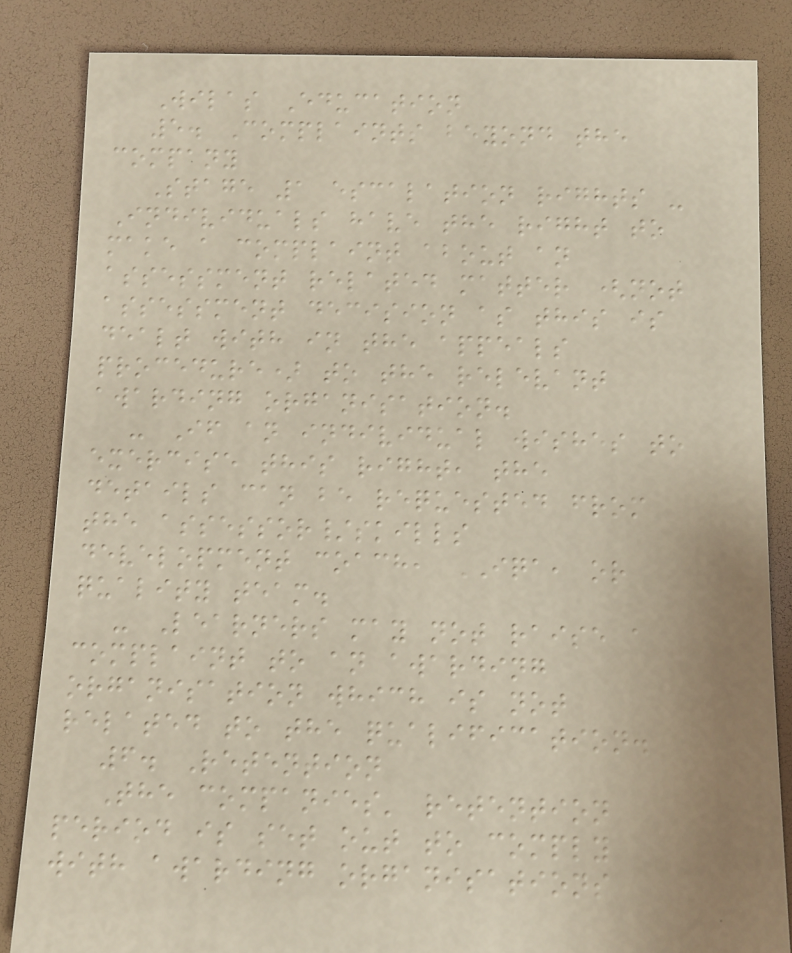Wilas Education
5. Complaints beyond the
company
Stage 1 escalation rights -
Individuals have the right to
make a complaint about an
assessment related matter (not
assessment decision as this is
dealt with in the appeals
procedure) to the relevant
awarding organisation.
- If an individual wishes to
exercise this right, the
details can be requested from
the assessor/skills
development coach, IQA, or
quality team.
- Learners may not raise a
complaint to an awarding
organisation which is not
related to the qualification.
6. Retention
The companies' retention
period is set out to comply
with awarding organisations
